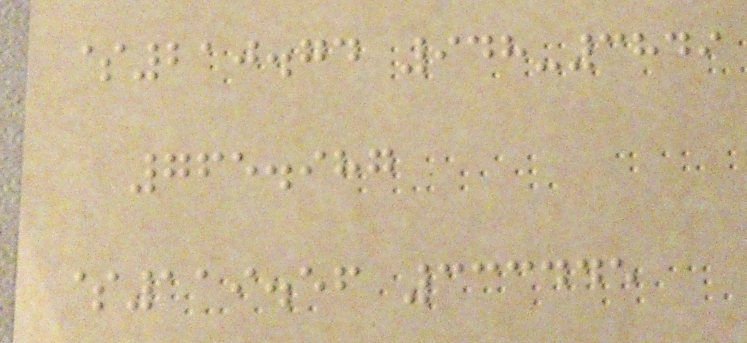$210.74 948-3849
765.987
$119.56 333445
